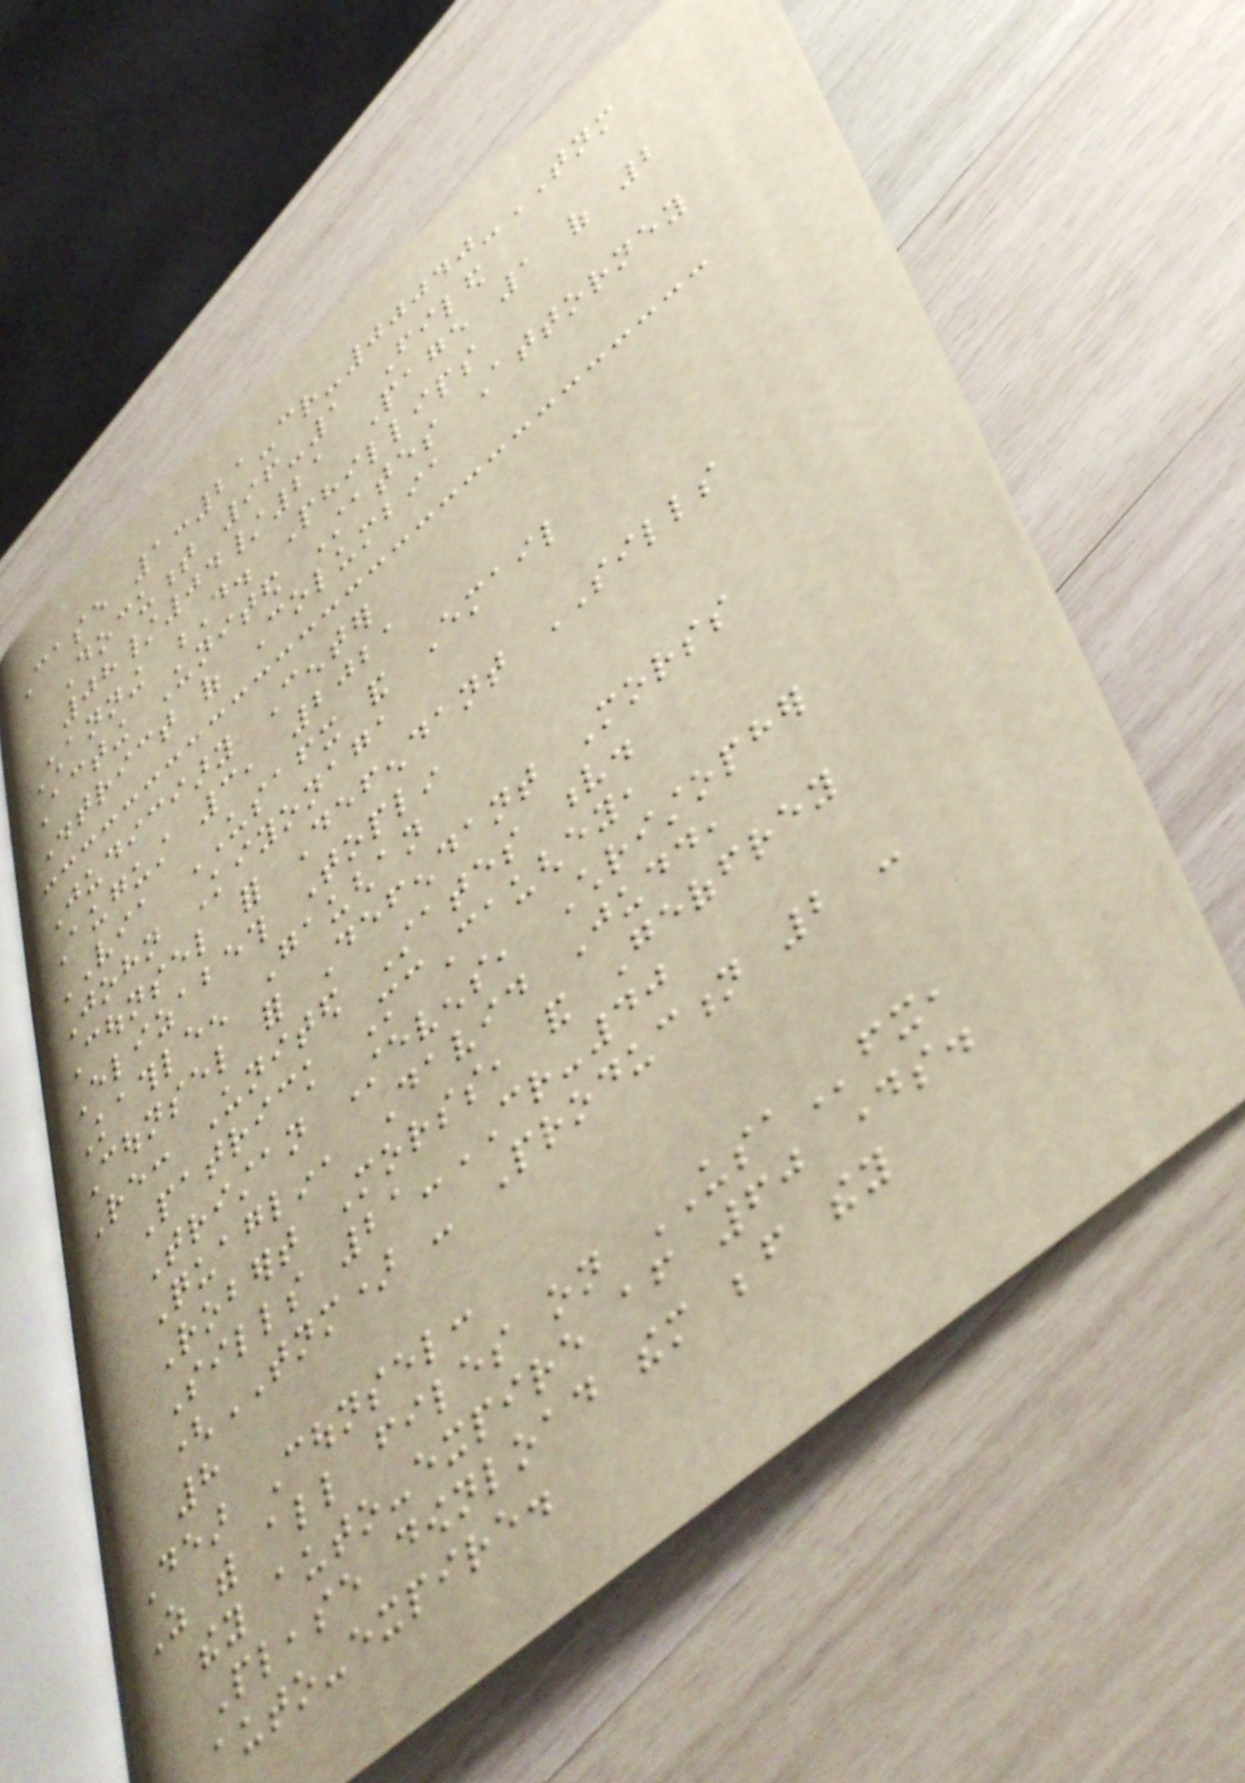Case 1:21-cr-00040-TNM
Document 96-1 Filed
08/04/21 Page 1 of 2
Channing D. Phillips
Acting United States Attorney
District of Columbia
Judiciary Center
August 3, 2021
VIA USAFX and Email
John Kiyonaga
Counsel for Defendant SILLS
Elizabeth Toplin
Kathleen Gaughan
Counsel for Defendant Morss
Re: United States v.
Patrick McCaughey,
Tristan Stevens, Christopher
Quaglin, David Judd,
Robert Morss, and Geoffrey
Sills 21-CR-40
(TNM) - Production 2 -
8
Dear Counsel:
As with all files on USAfx,
they auto-expire after 60 days.
Please download them before they
auto-expire.
